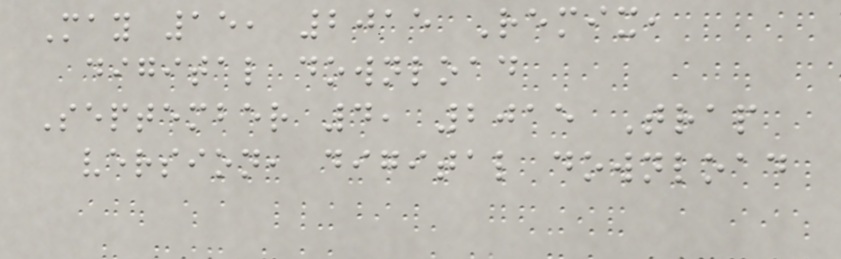May 15, 2015 Remix,
digital download
September 4, 2015 Trap
version, digital download
